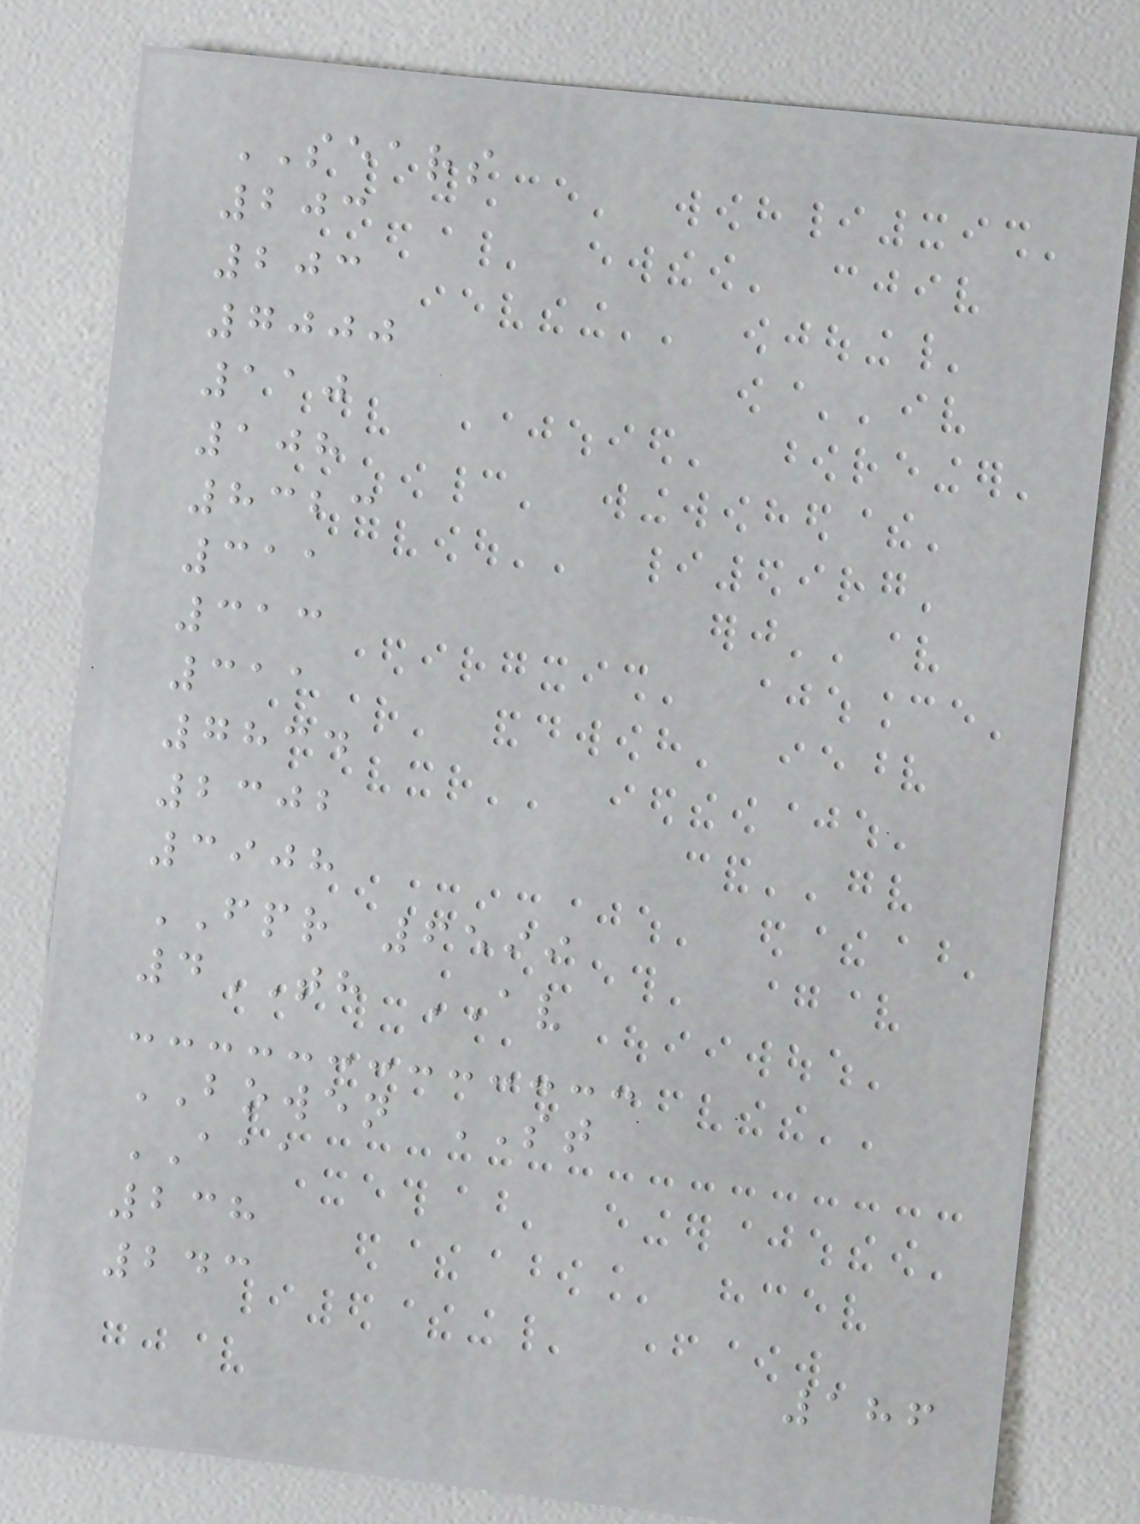SEARS
203
203
7000
110
108
8323
311
313
311
7834
2302
3908
FPR 6599
4TH AV
BOWEN ST
AAA
238
243
186
